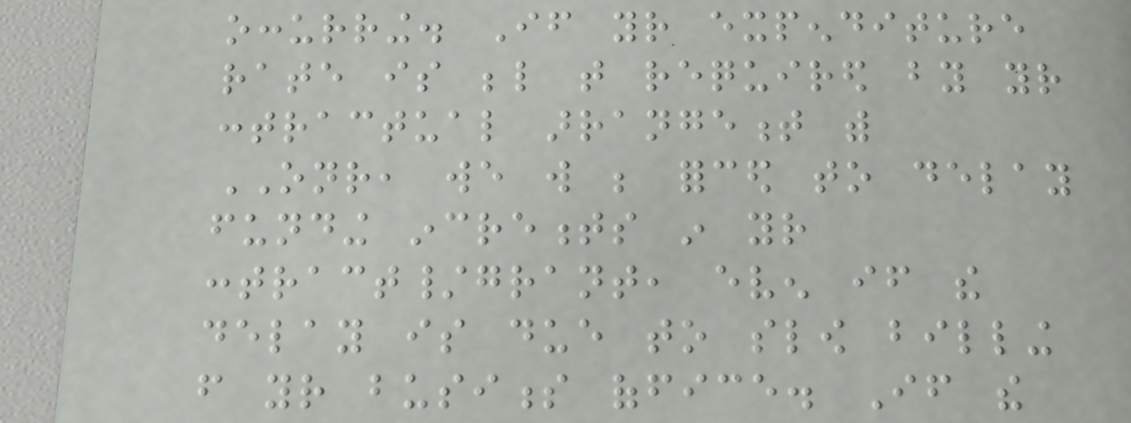occurring. If your expenditure
rate is below that required by your
contractual arrangement with
ONR, we will be forced to delay
funding increments in your
contract/grant, even if the
delay is due to slow billing
from your business office. If the
